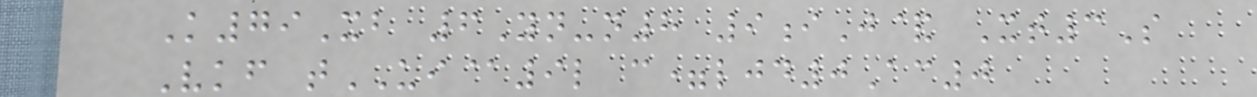K79Xb 6Yn-n8 9iJ& Xt3S
Vkf tUI@9l c=ljd0Ac0
